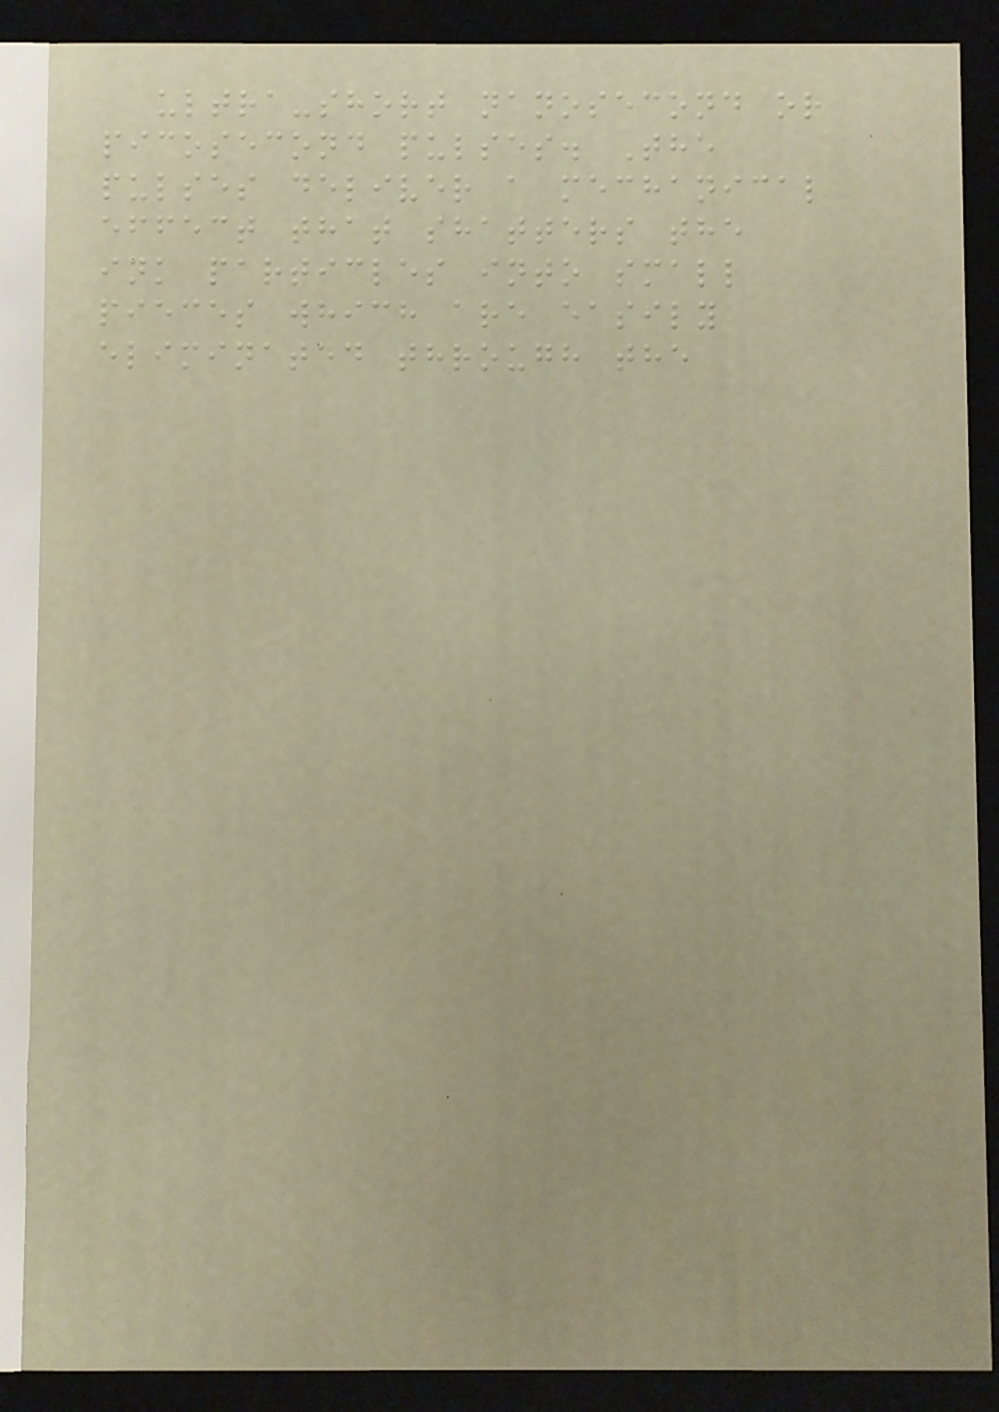ultra-short nanosecond or
picosecond pulses. The
pulses deliver a mechanical
effect that shatters the
ink particles into small
pieces which are easily
eliminated through the
